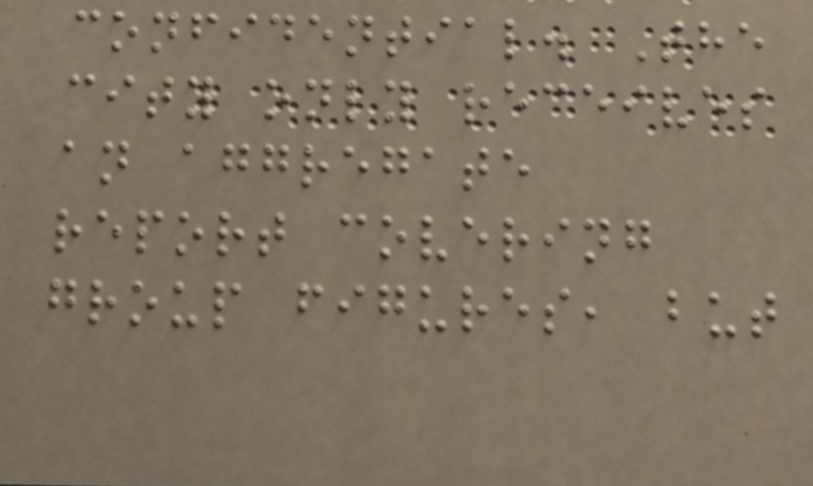confidential. The
city only receives
an aggregate
report covering
group figures, but
